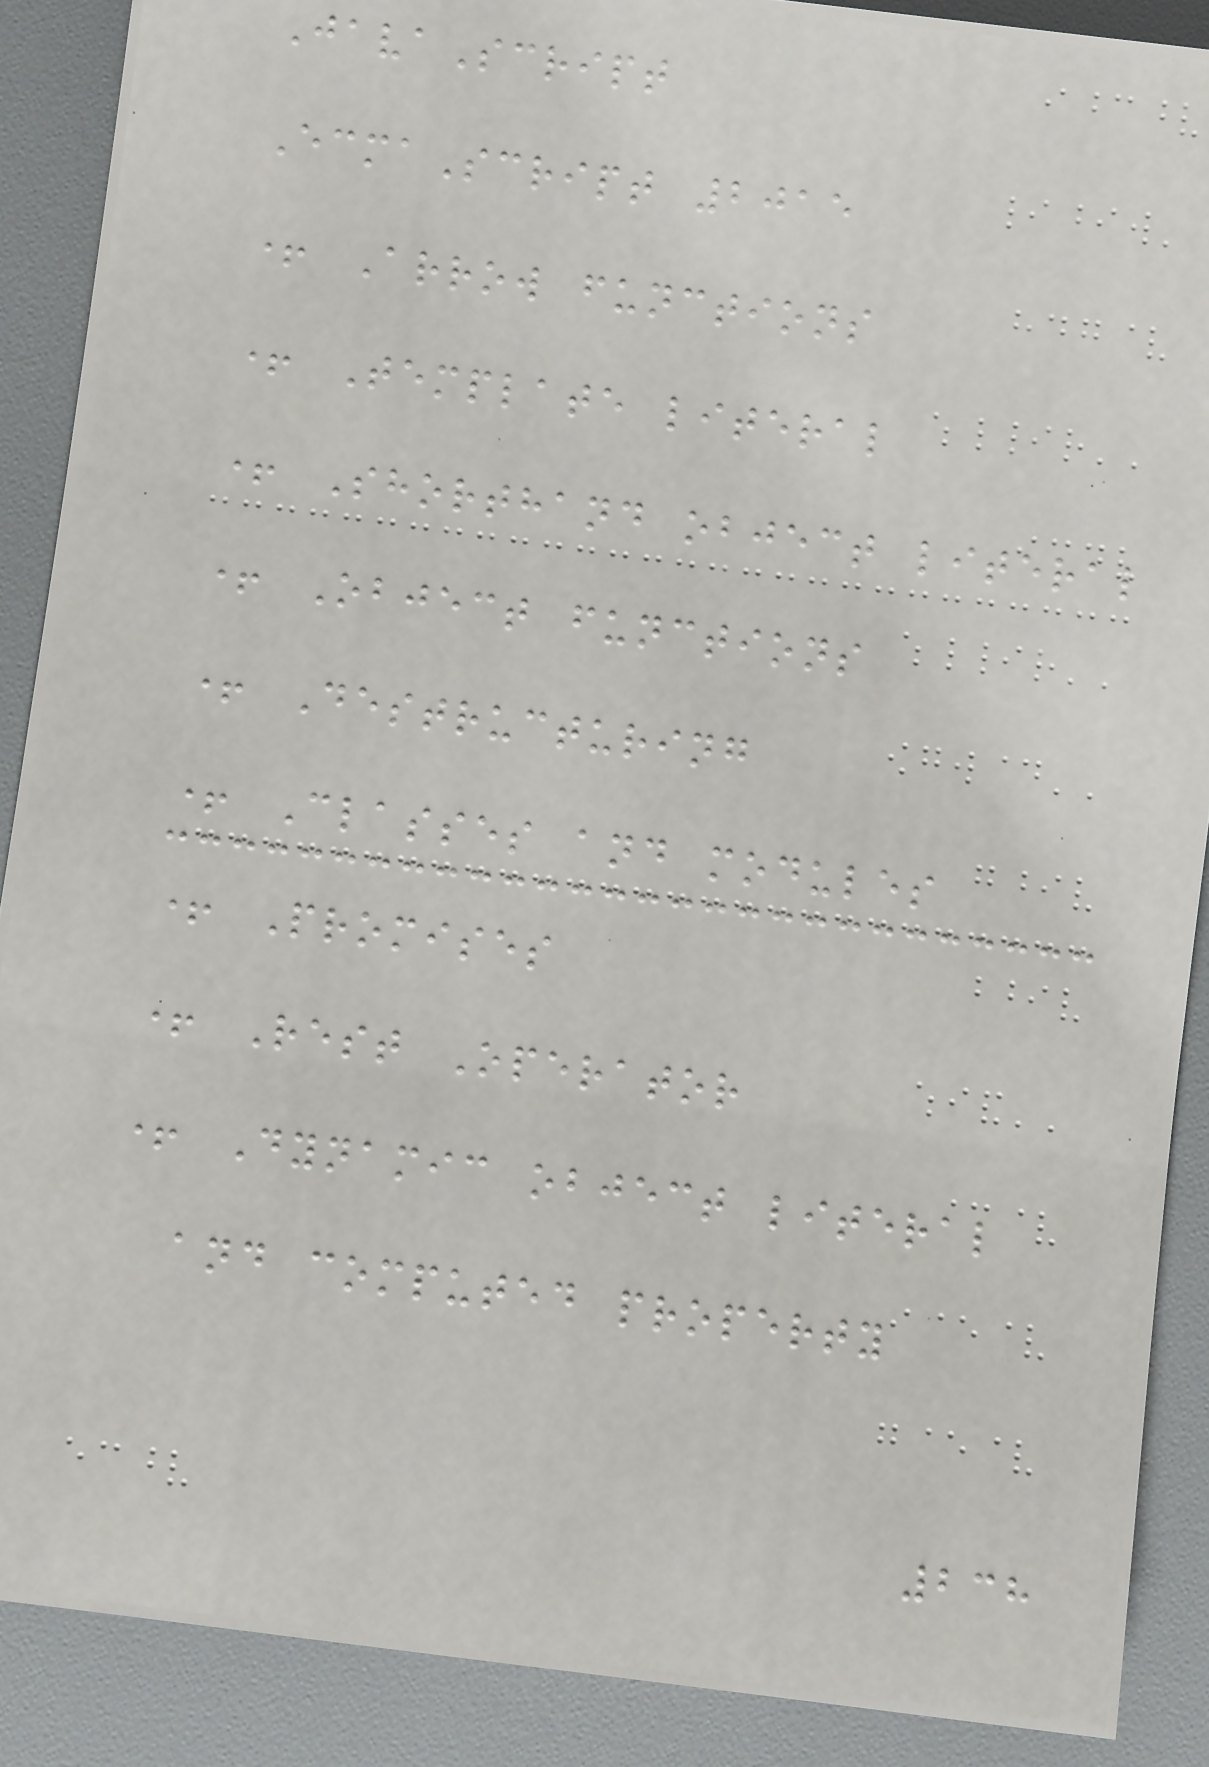JavaScript
EcmaScript 2015
+ Arrow functions
+ Template literal
+ Shorthand object literal
+ Object functions
+ Destructuring
+ Classes and modules
+ Promises
+ Rest Operator
+ Dynamic object literal
and computed property
238
